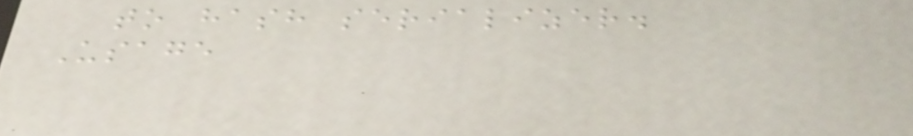to hash serializer.
Usage
